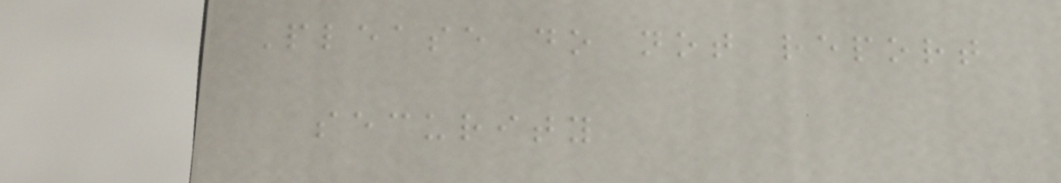Please do not report
security
